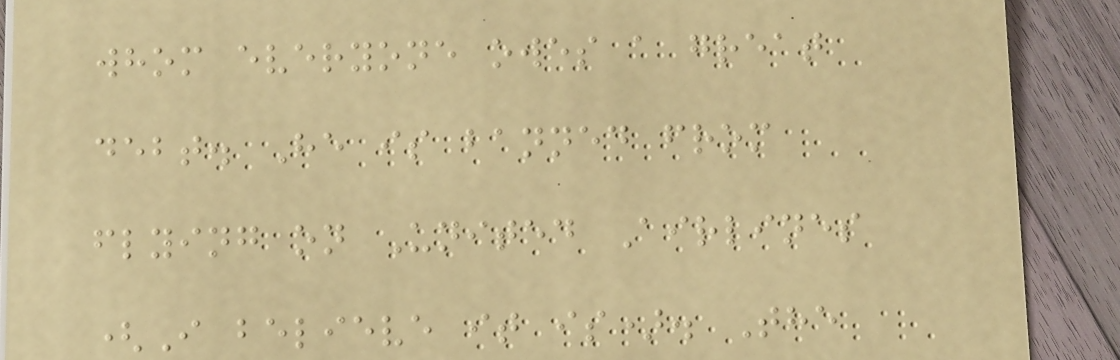whom everyone owes a great
debt. He is banned from
flying on United Airlines
(I believe it is). The
